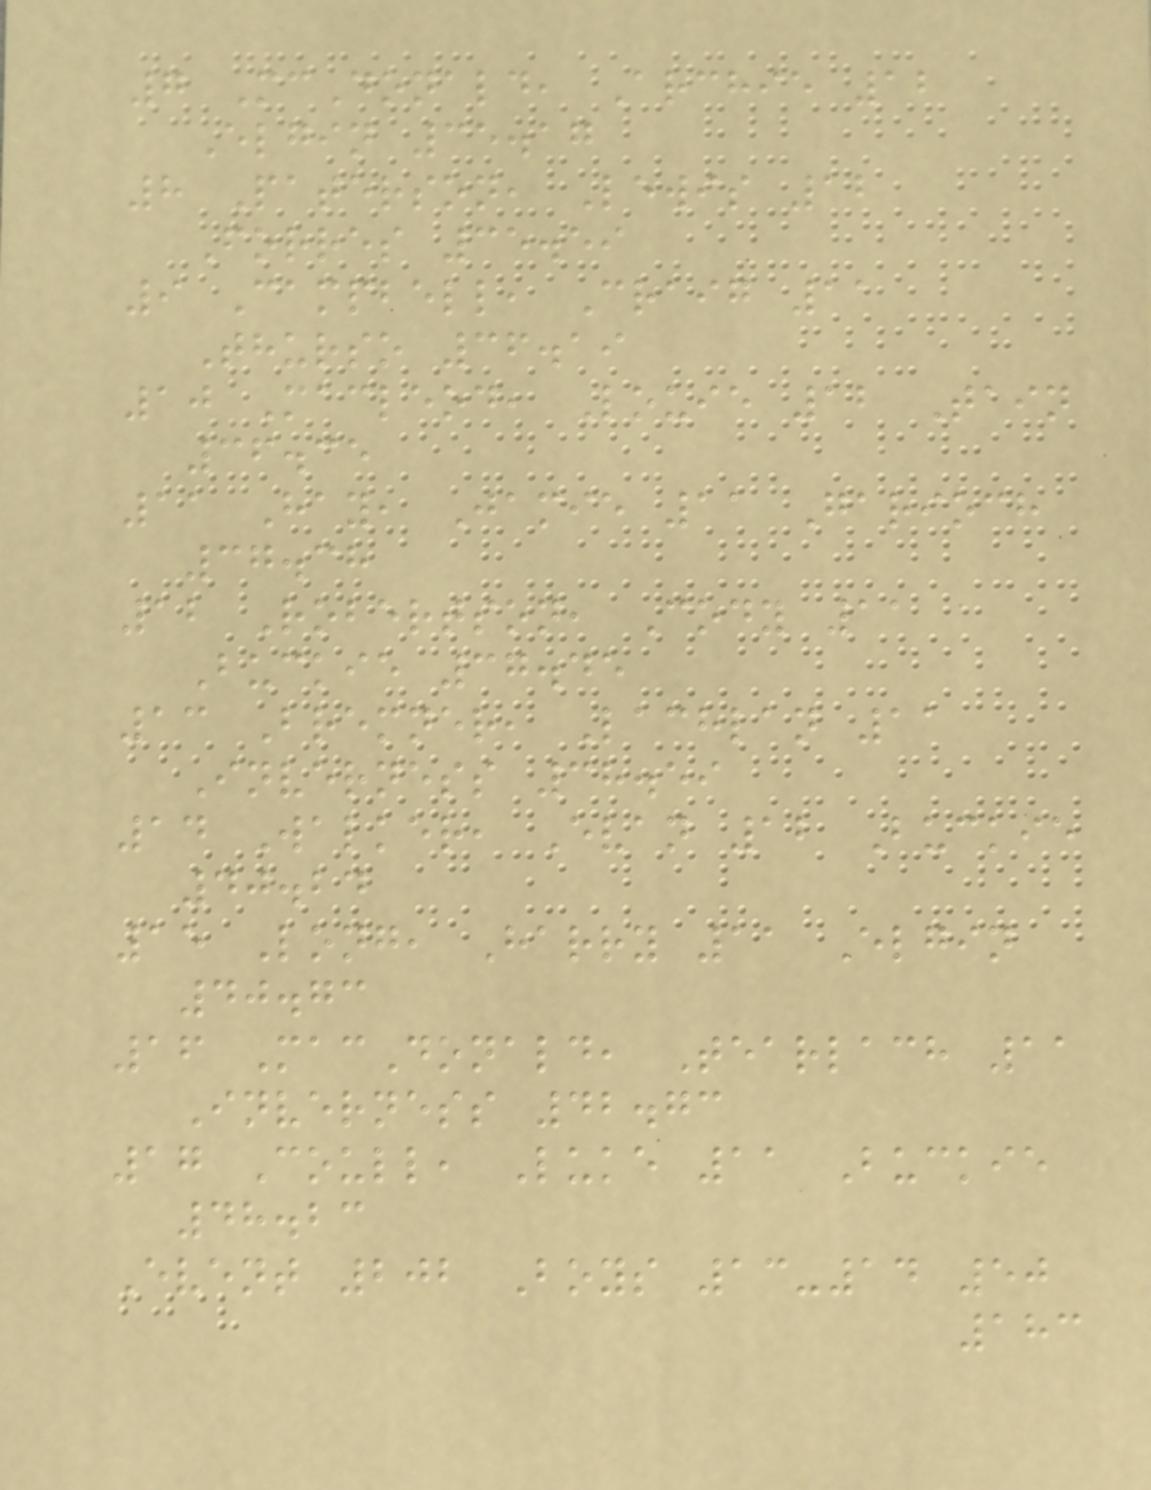7 McDonald, Archie 12
Elgin 35.17
8 Paterson, Lewis 12
Forres 35.59
9 Campbell, Craig 11
Thurso 36.19
10 Macleod, Louie 12 Tain
36.35
11 Hay, Jamie 11 Garioch
37.38
12 Robertson, Cody 11
Buckie 37.45
13 Bremner, Lachlan 11
Inverness 38.59
14 Walker, Evan 12 Buckie
40.24
15 Long, Harry 11 Elgin
40.73
16 MacDonald, Tearlach 11
Inverness 42.73
17 Coull, Luke 11 Buckie
48.23
Event 202 Boys 13-14 50
183
